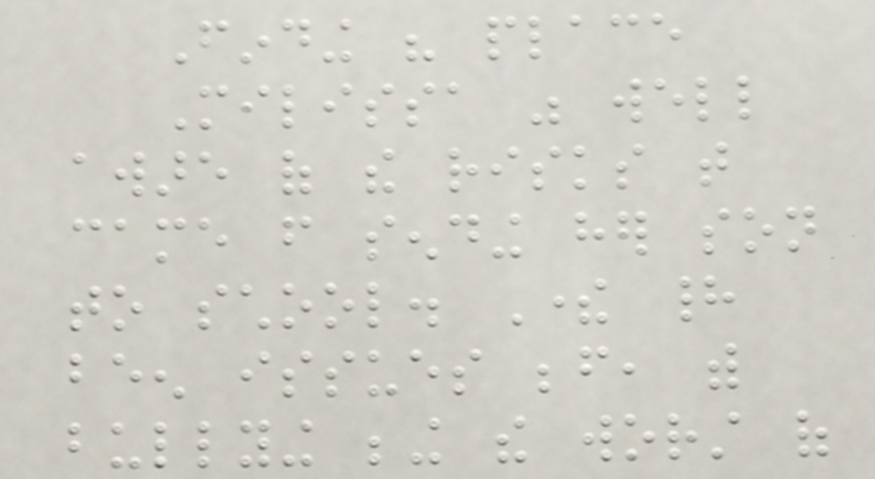Finding his place
Milissa was well
aware of the risks that
came from sending her son
to school. There had
been issues before, with
bullying being the worst of
